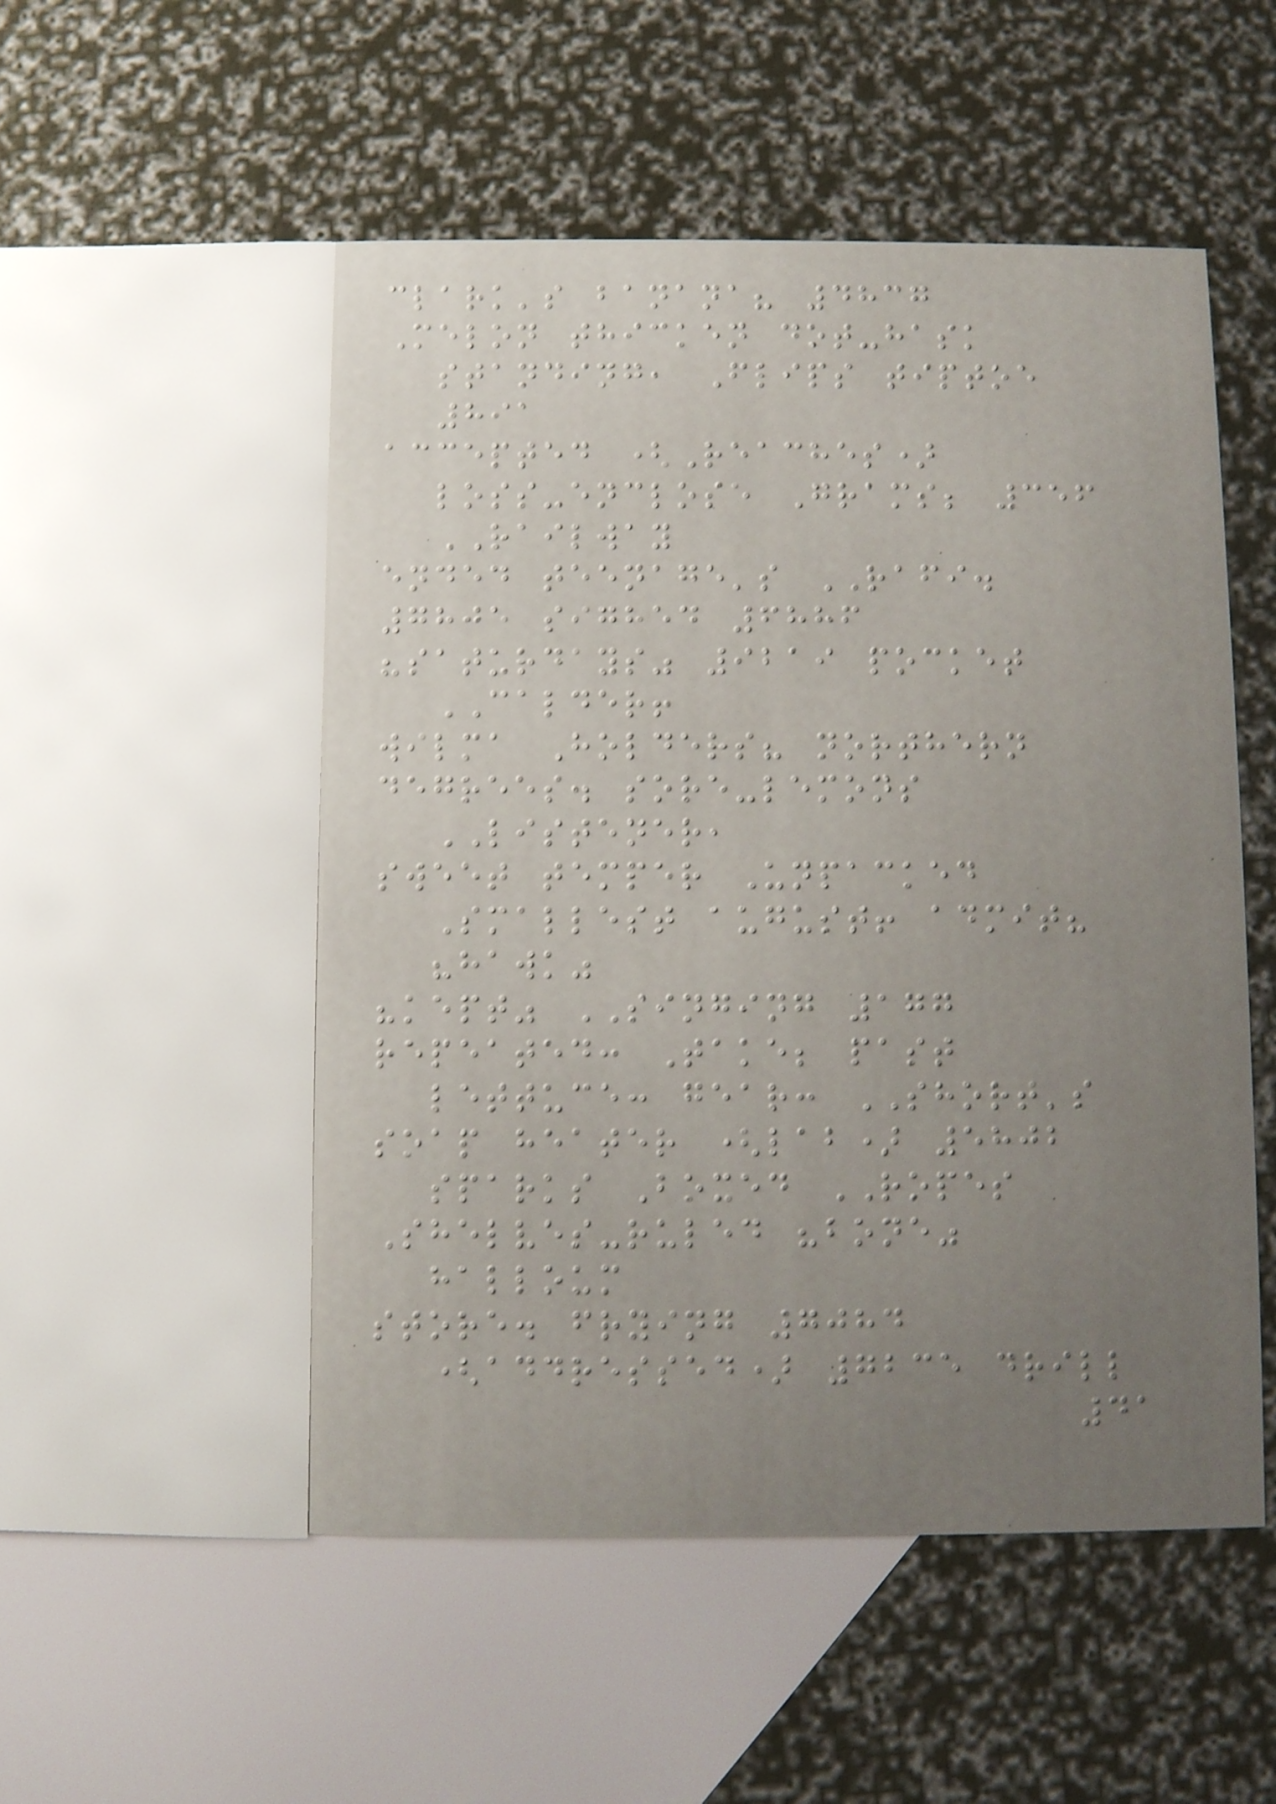clark's banana? 4837
Melon thicken dot-hask
standing, Flips tiptoe
891
accepted (Reaches)
loss-enclose Grams; 356
RAILWAY
ended teenage's RAFI.
7805 sighed 6886
"saturdays" 9219 pocket
CALDER!
wilma Holders? northern
degrees. sore-lemons
LISTENER,
sweet temper Unpacked
Smallest august! admit?
"hawk"
"kept" SINGING 177
repeated: Take; past
lettuce: gear: SHORT's
soap heater (lab) 5802
sparks Boxed ROPES
Shelves-ruled "bone"
halloum
store. frying 7084
(addressed) 7235 drill
41
